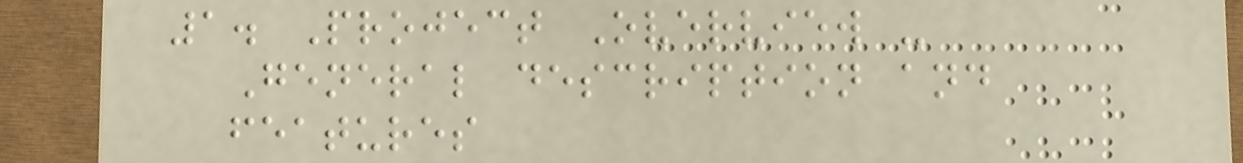1. Project Overview -
General description and
features
